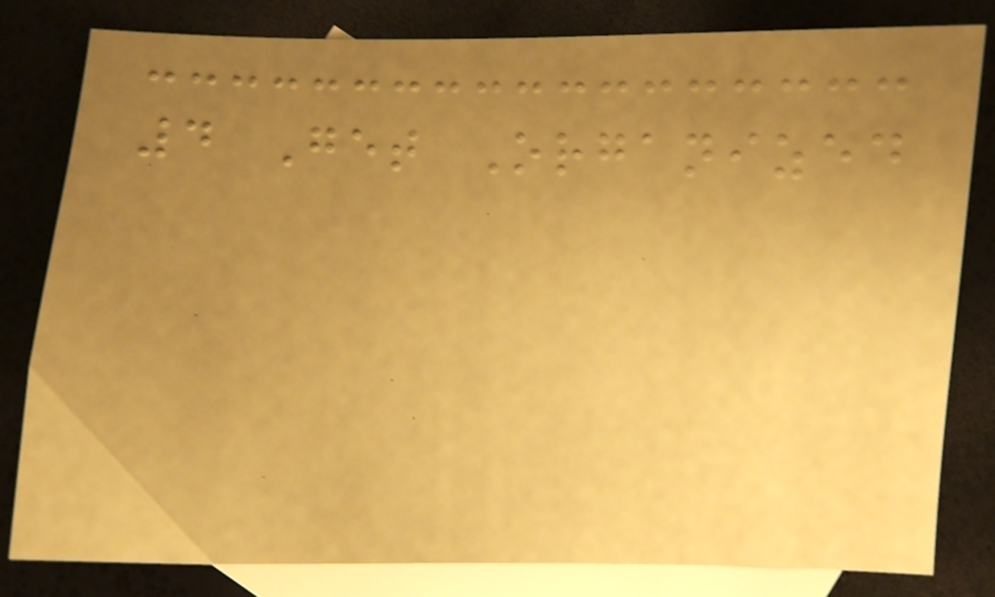4 Get Organized
